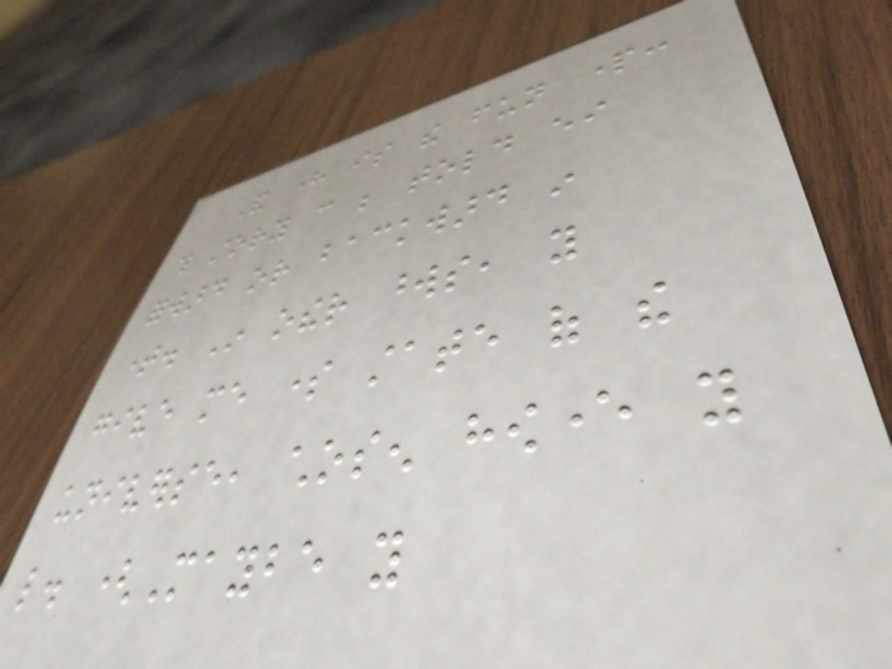And here is the fun part:
this story can be told either
forward or backward in
time. In other words, you
give me some state of the
universe, chosen however you
like. (Maybe you
